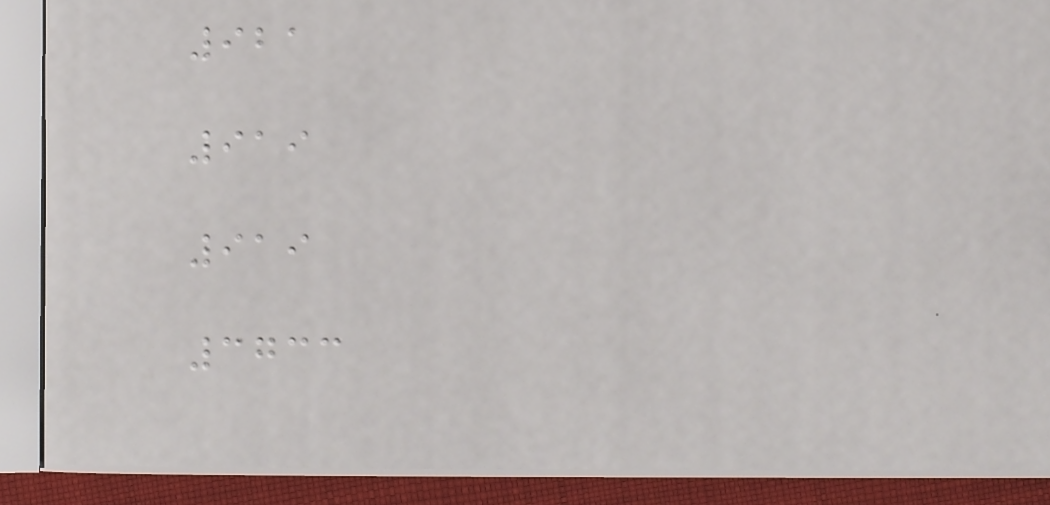921
919
919
3733
